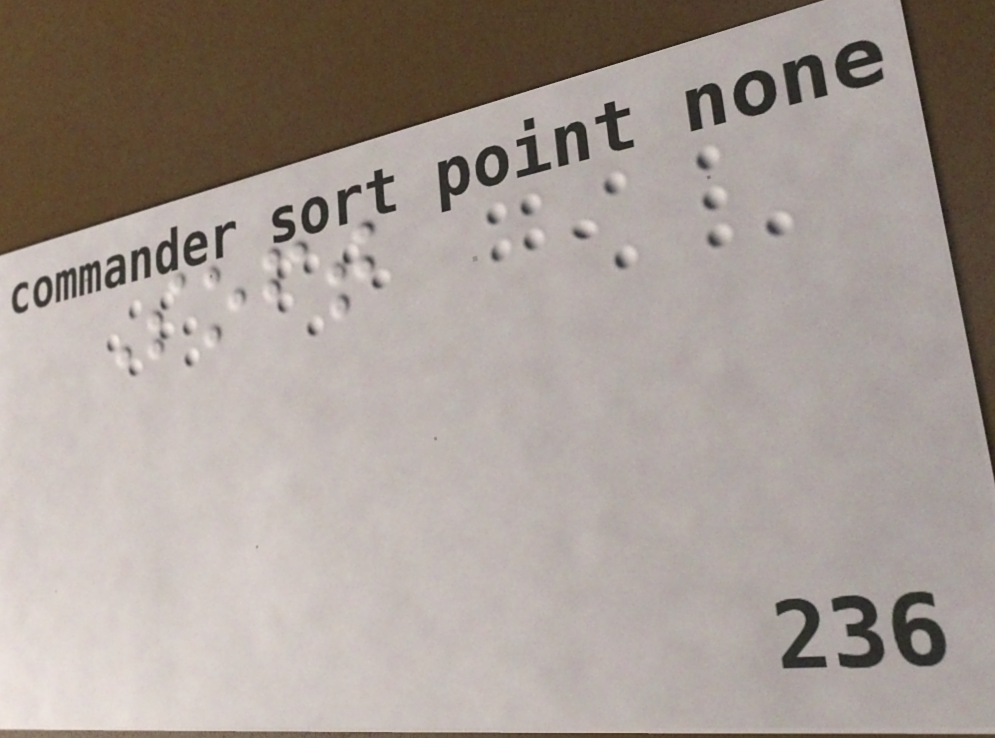Soft
